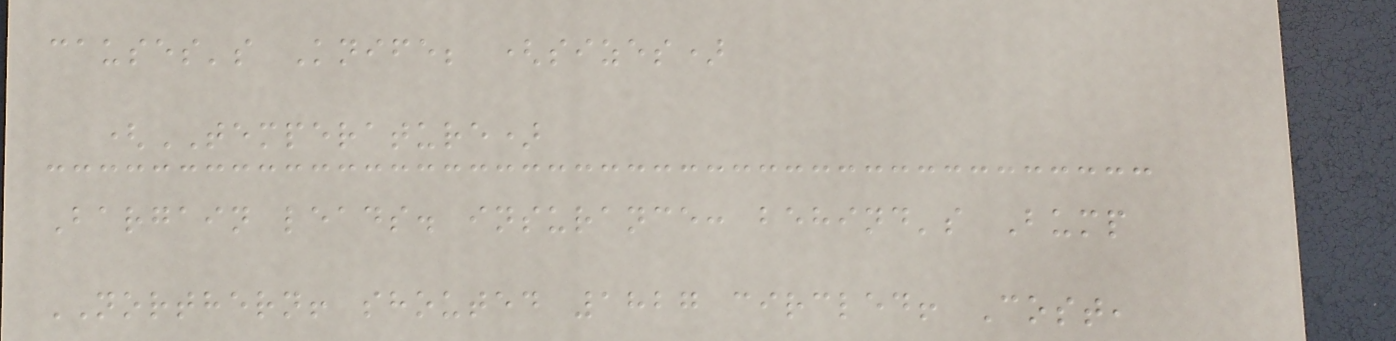causes's Knife; (sizes)
(TEMPERATURE)
Bargain leads. insurance: behind's Bump
NORTHERN! shouted 1827 circled! Cost,
